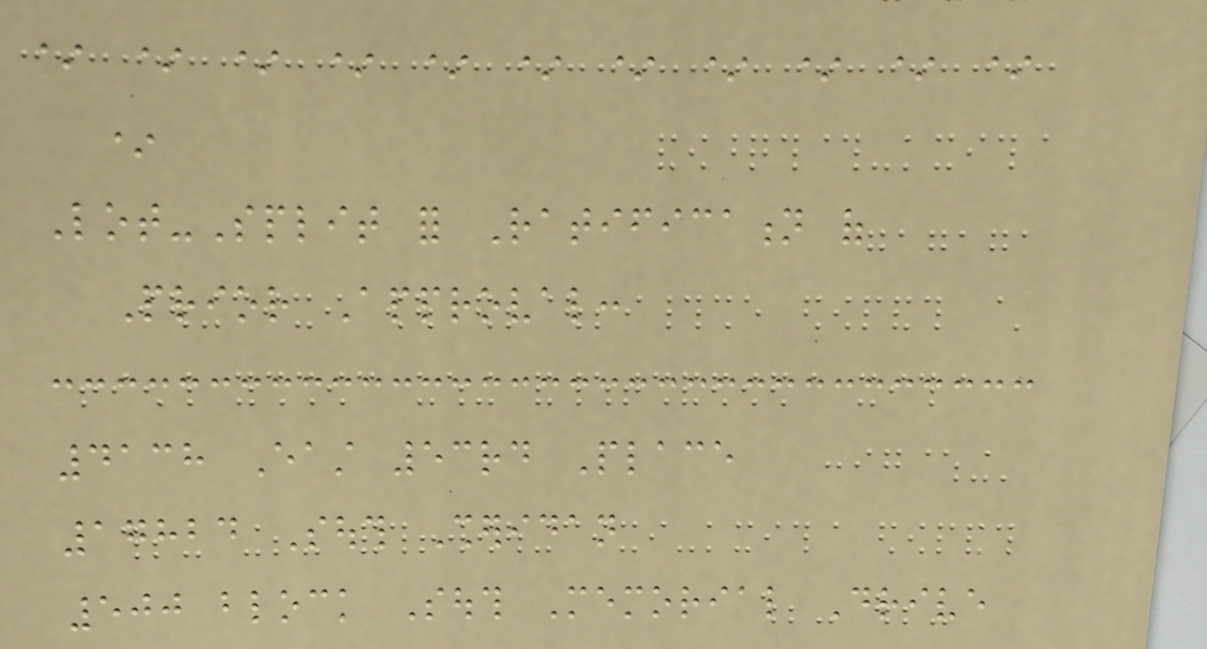* * * * * * * * * * *
*
Lot-Split for Ratification of
Prior Approval:
4138 East 53rd Place
17824 South Sheridan
500 block South Memorial Drive
